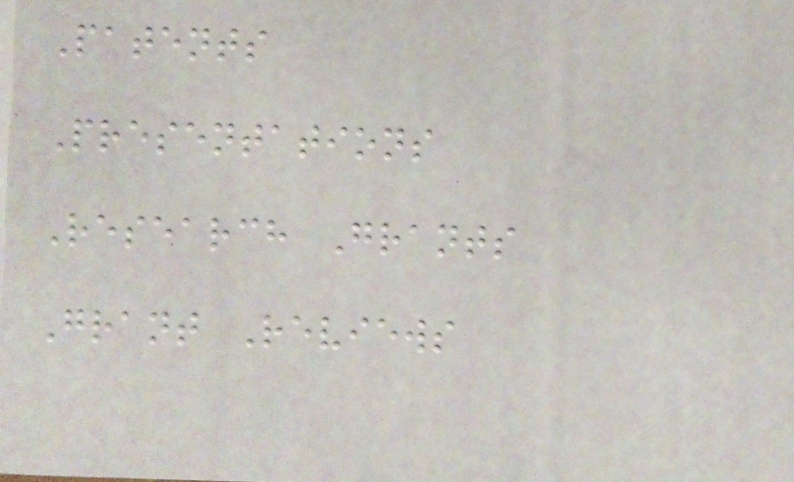Patents
Presentations
Research Grants
Grant Reviews
